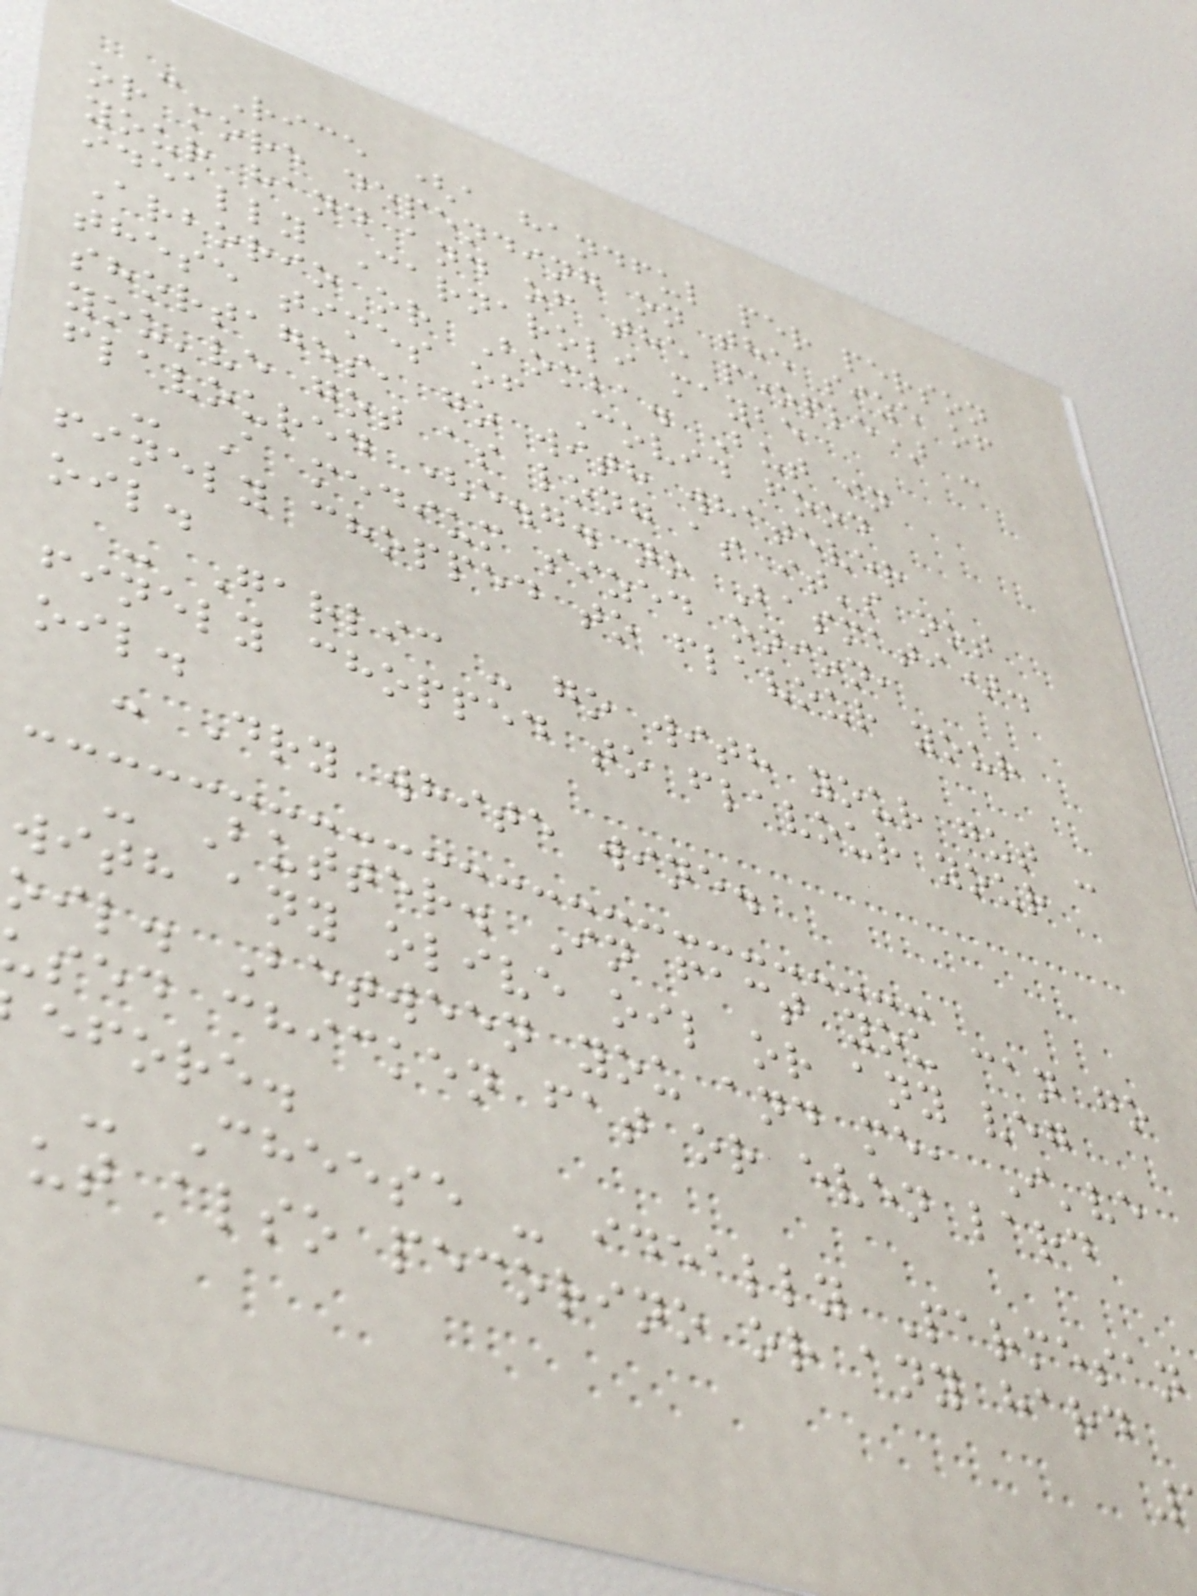- Rice (a handful per person
or more depending on the size of
your hand and of the people) -
ideally Carnaroli maybe
Arborio or Bomba. But in
these times of Covid food
shortages, go with whatever
you've got as long as it's not
flavoured (e.g. no Basmati).
- A medium sized onion,
finely chopped to flavour your
oil.
- Garlic - go with your gut -
finely chopped to flavour your
oil.
- Dry white wine.
- Butter. In fact you can go
with any olive oil or any veg
oil. Between you and me, I've
sed chicken fat or even lard
efore.
- Cheese - ideally Parmesan
ut also pecorino or any hard
